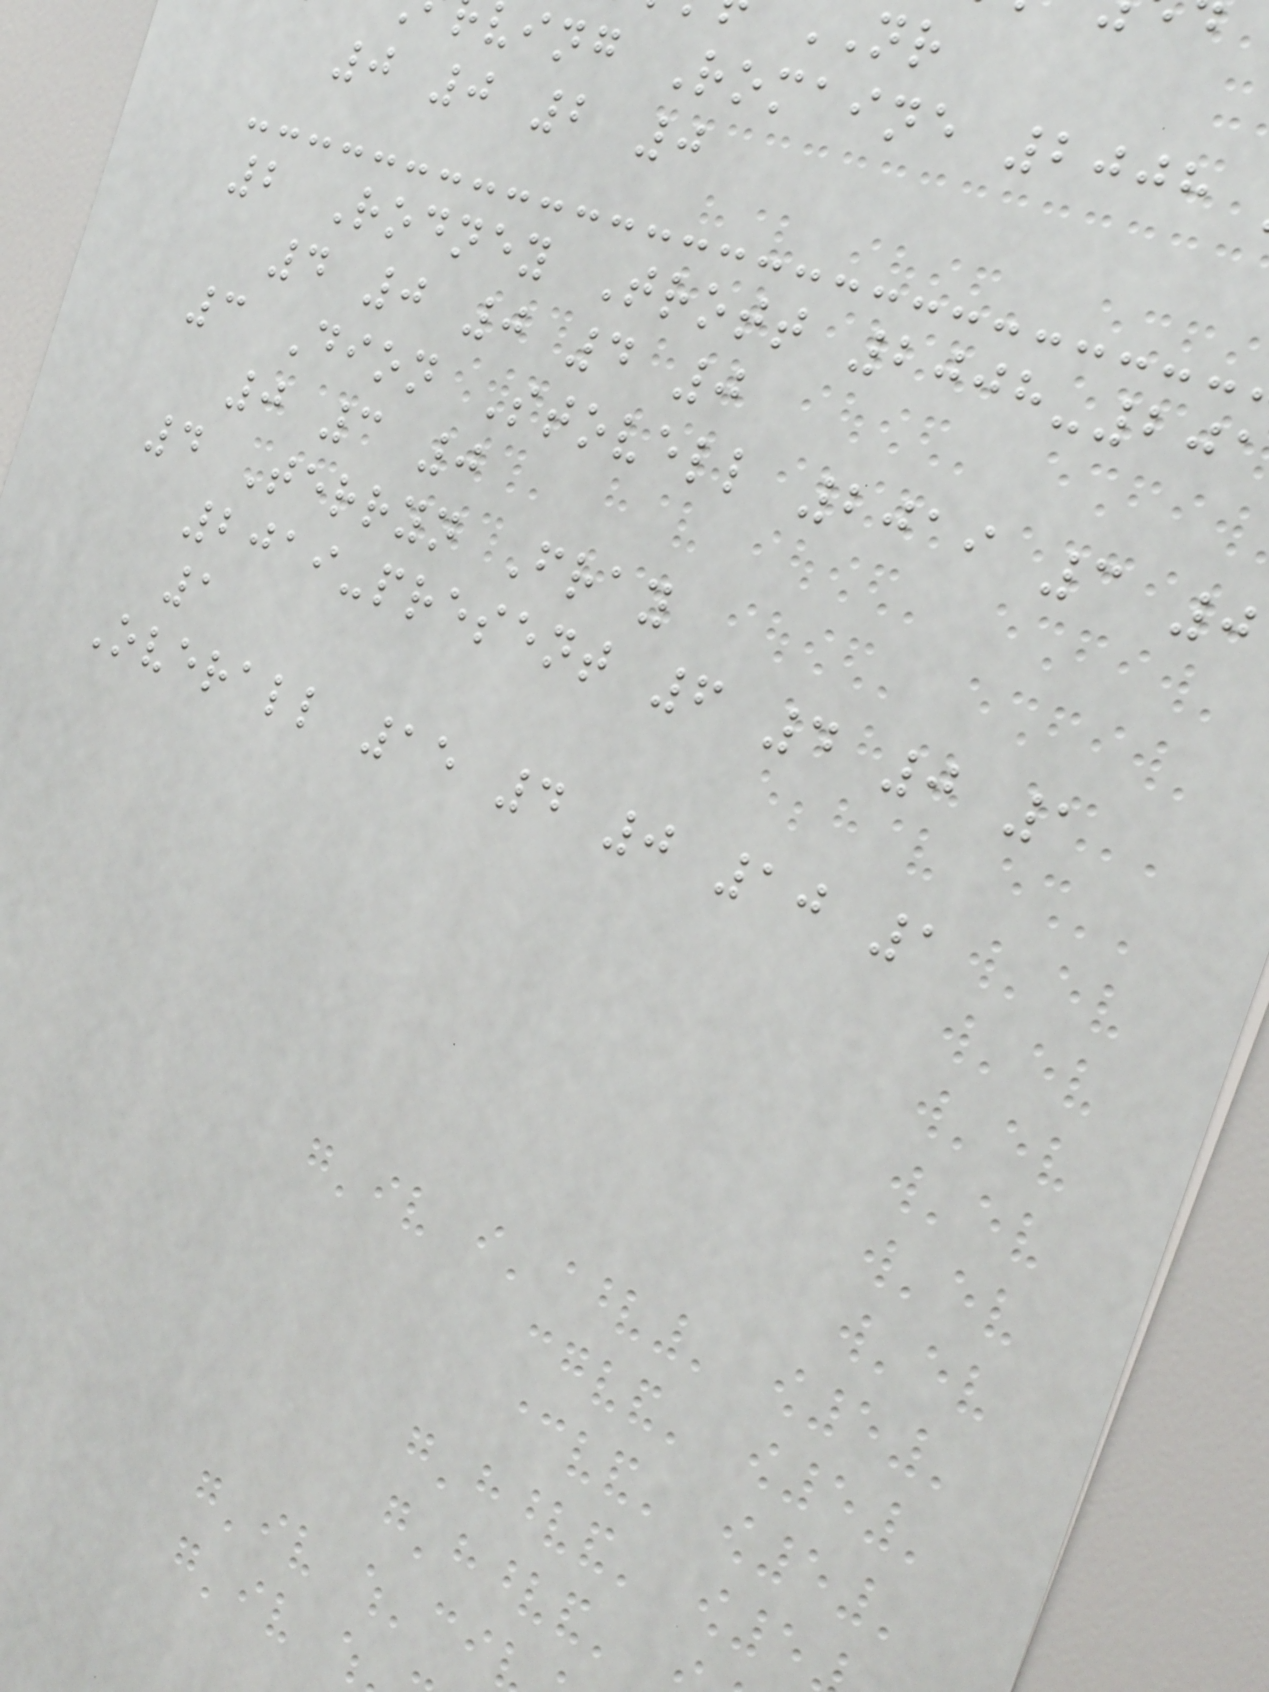ving Romaine 2008
0 0 2 0
2 Rodney Trott 2008-201
4 0 0 4 0
3 Dion Stovell 2019 3 0
0 3 0
4 Terryn Fray
2019-present 6 4 0 1
1
Overall 15 4 0 10 1
